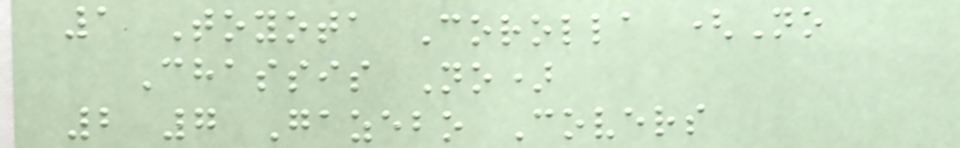1 Toyota Corolla (No
Chassis No)
2 7 Gazebo Covers
